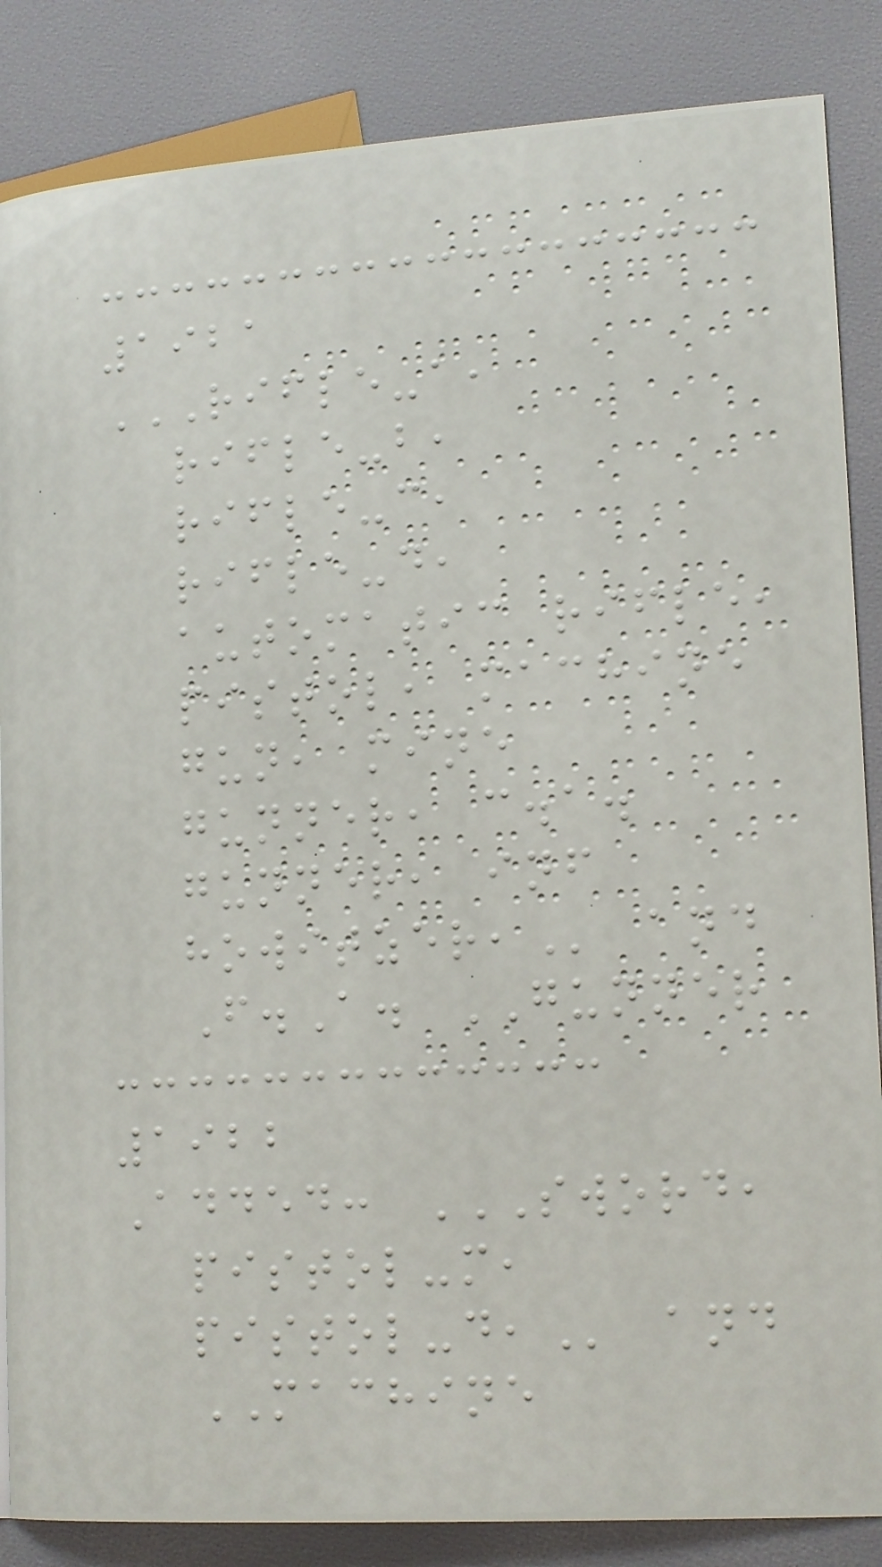1921
RIFLE-A,
RIFLE-B,
RIFLE-C,
RIFLE-D,
AUTOMATIC RIFLE,
PISTOL, MACHINE
GUN, MINE
GUNNER, C.A.
GUNNER, INF
HOWITZER, and
F.A. GUNNER
1922
Added: SWORD,
PISTOL-M,
PISTOL-D, and
MACHINE
